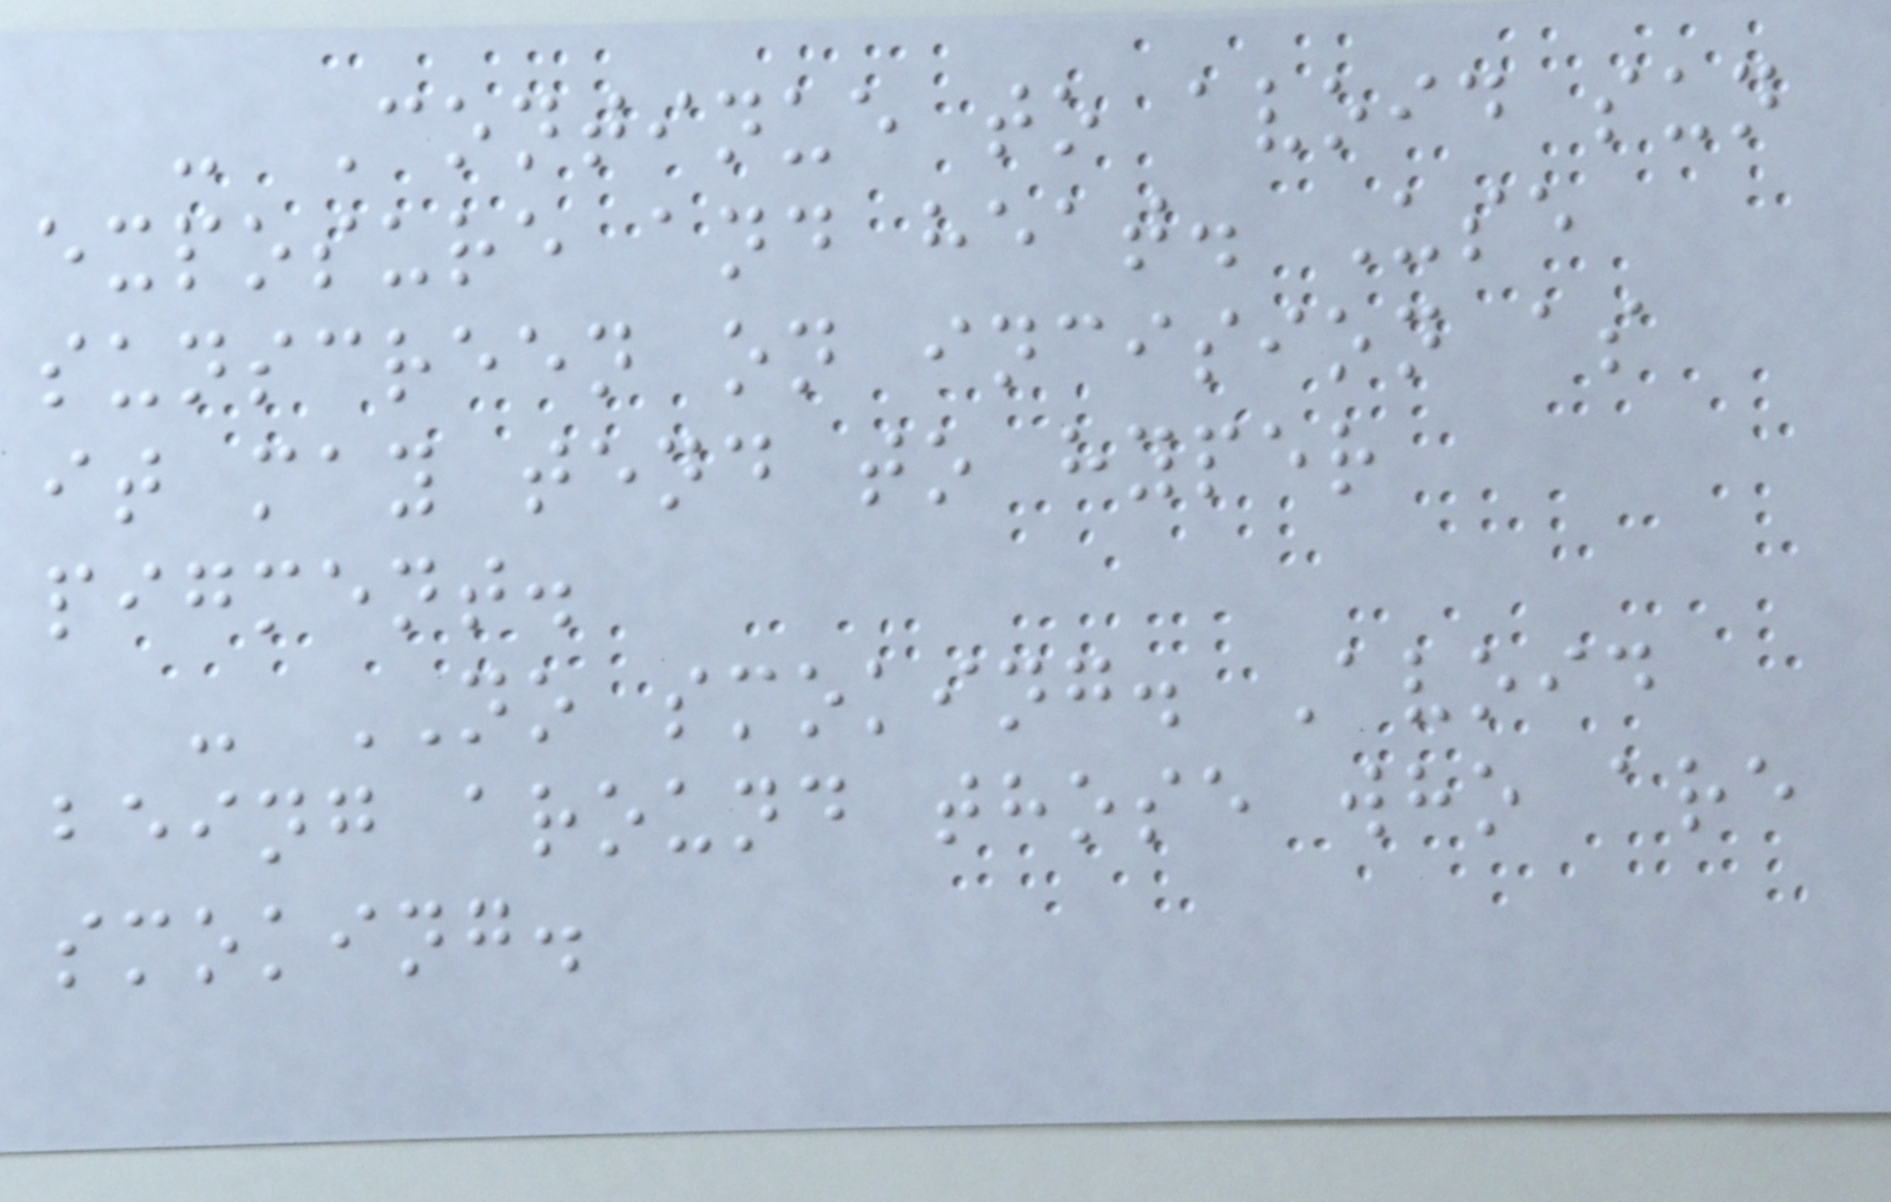- Continue to avoid sun
exposure and heat. Use
sunscreen on incision as
it may tend to hyper
pigment.
- NO smoking. Avoid
being around those who are
smoking.
